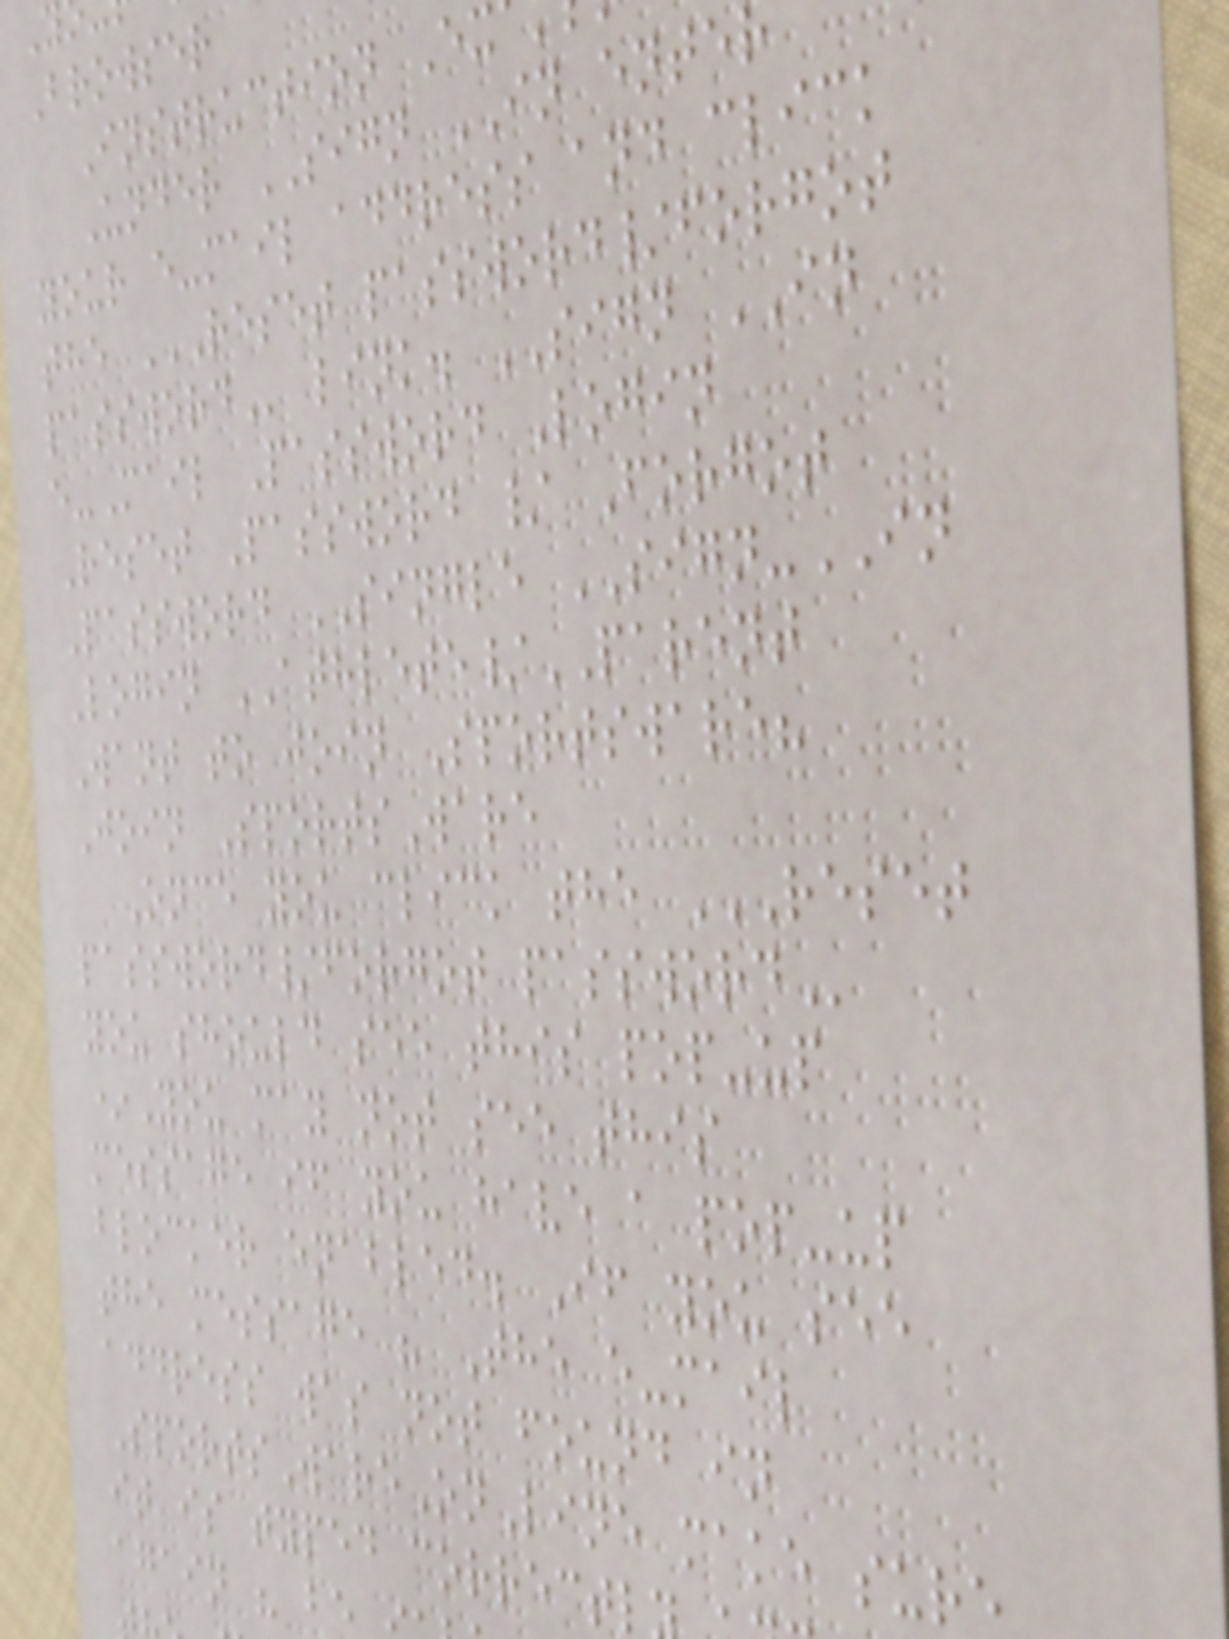Browser
Instruction Ex
Under SIGN IN enter
your e-mail address and click
the RESET PASSWORD/FORGOT
link. SIGN IN
e-Mail Password Login
Reset Password / Forgot
Password SINGLE SIGN-IN
Login ATHLETE/PARENT
Want to join Sportsware?
Join SportsWare
Once you click the RESET
password/forgot
you should see this pop-up
*You may not see this
message if you have a pop-up
blocker enabled. If you see
the message " The e-mail
address was not found in
SportsWareOnLine make sure
it is typed correctl
again " be
